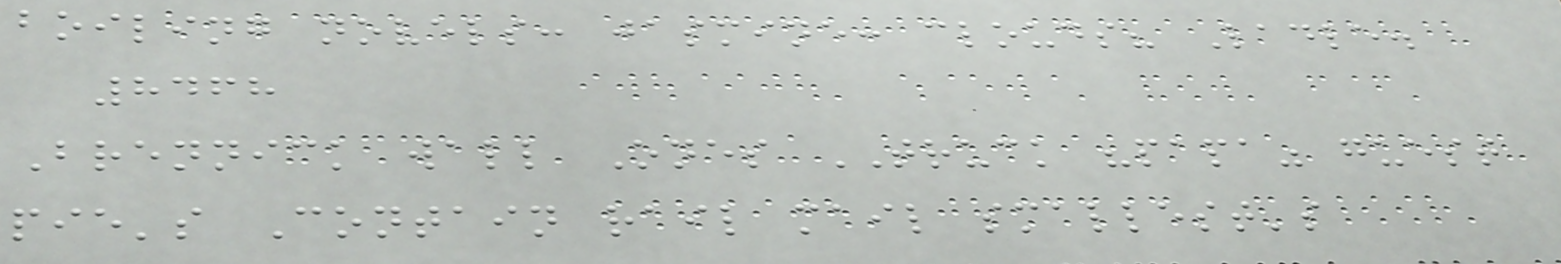boiling novels: jasmine: clouds? Ladle.
8468
Brennick wall Ones TRUCK "papa" guest
pie's Contain rail mail smallest's
